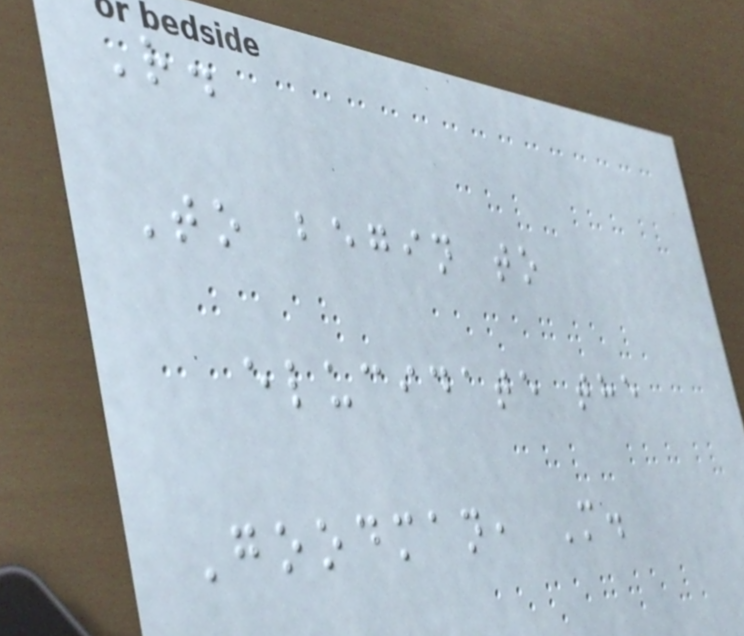R.
To begin to
elucidate the
Goodman, M.
